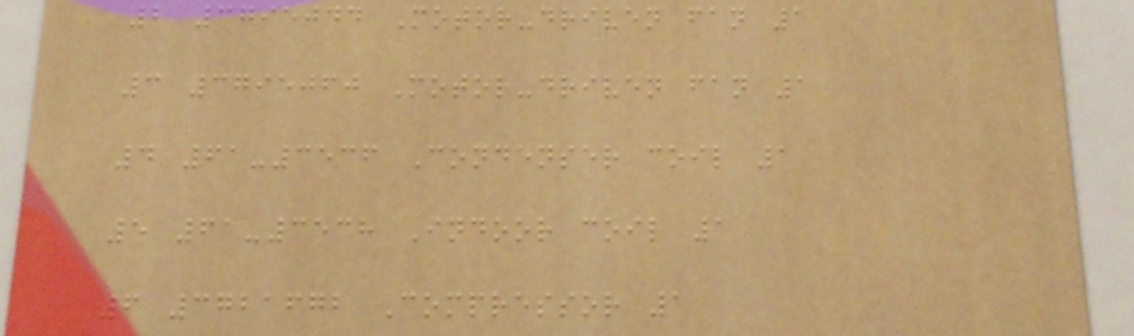2 3795044 Motor-driven fan 1
3 3795060 Motor-driven fan 1
4 61-3536 Condenser coil 1
5 61-3538 Indoor coil 1
6 3721672 Compressor 1
